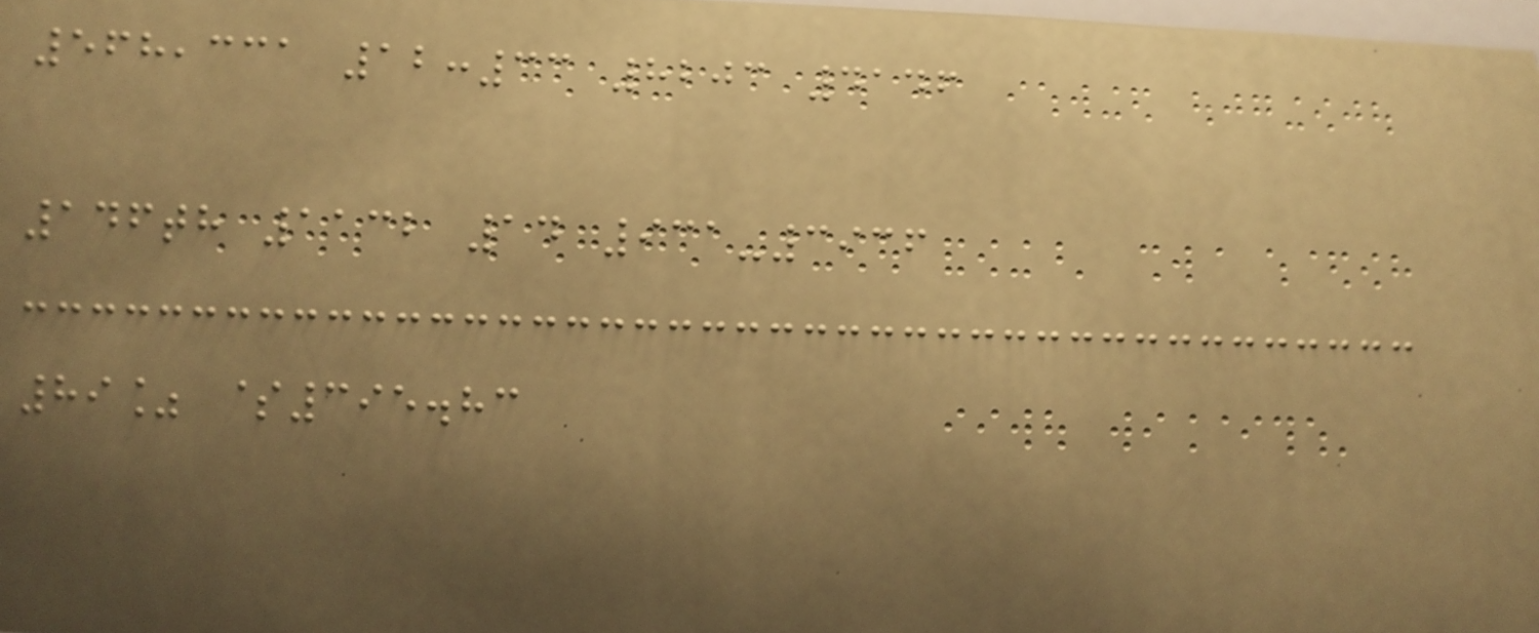568,331 12:33 8203 4146
146th 1132 14 931-3936
89% $395.83
